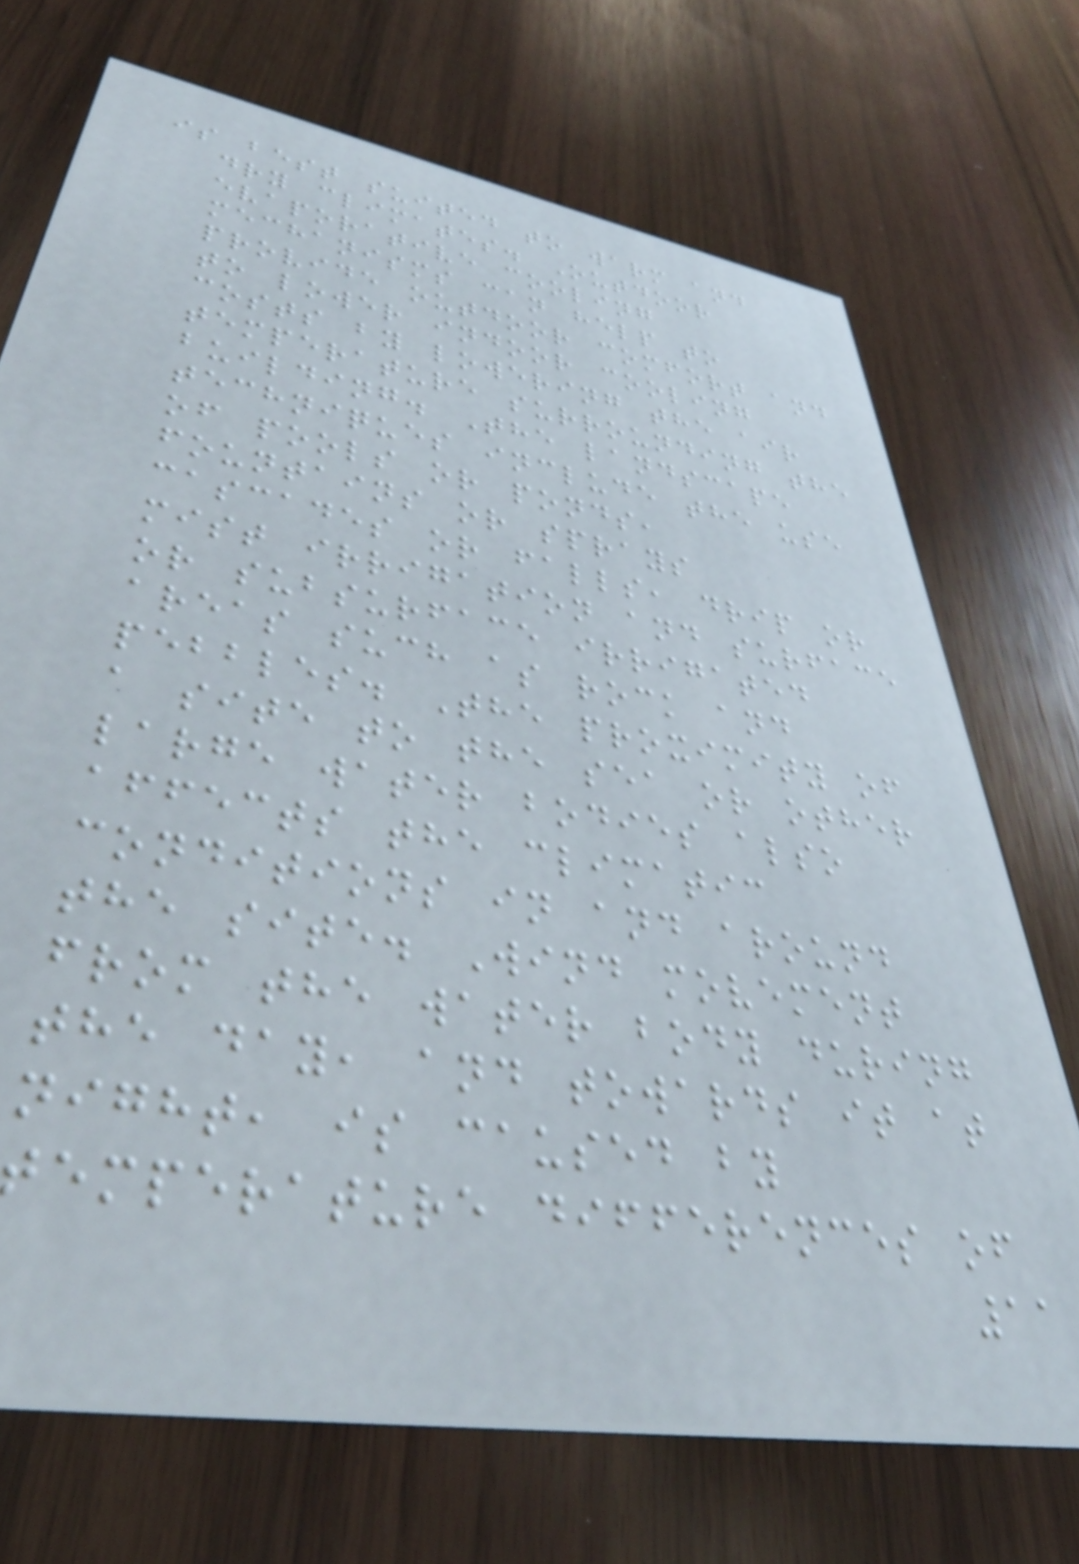is best suited to warm and
dry climates. Outdoor
evaporative cooling
mechanisms can help to
provide outdoor comfort and
to lower indoor cooling
costs by lowering the air
temperature surrounding the
building. The landscape
techniques include the use
of pools or ponds,
fountains or sprays
cascades or falls, drip or
mist irrigation and surface
or subsurface irrigated
areas such as rock and
pebbles. The proximity of
a site to the sea or other
large water bodies also
affects the climatic
conditions in and around
the site. Wind movement
from the water body during
the day, and towards it at
night, is caused by
temperature differences of
11
